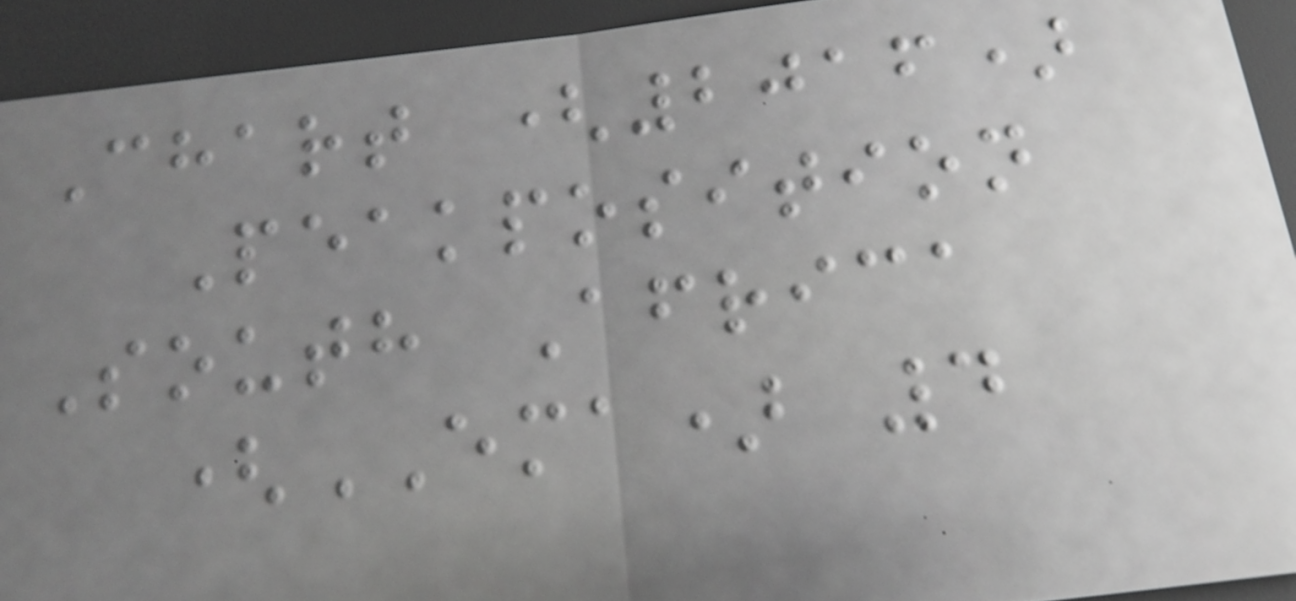Chart (2016)
Peakposition
South Africa
(EMA) 4
